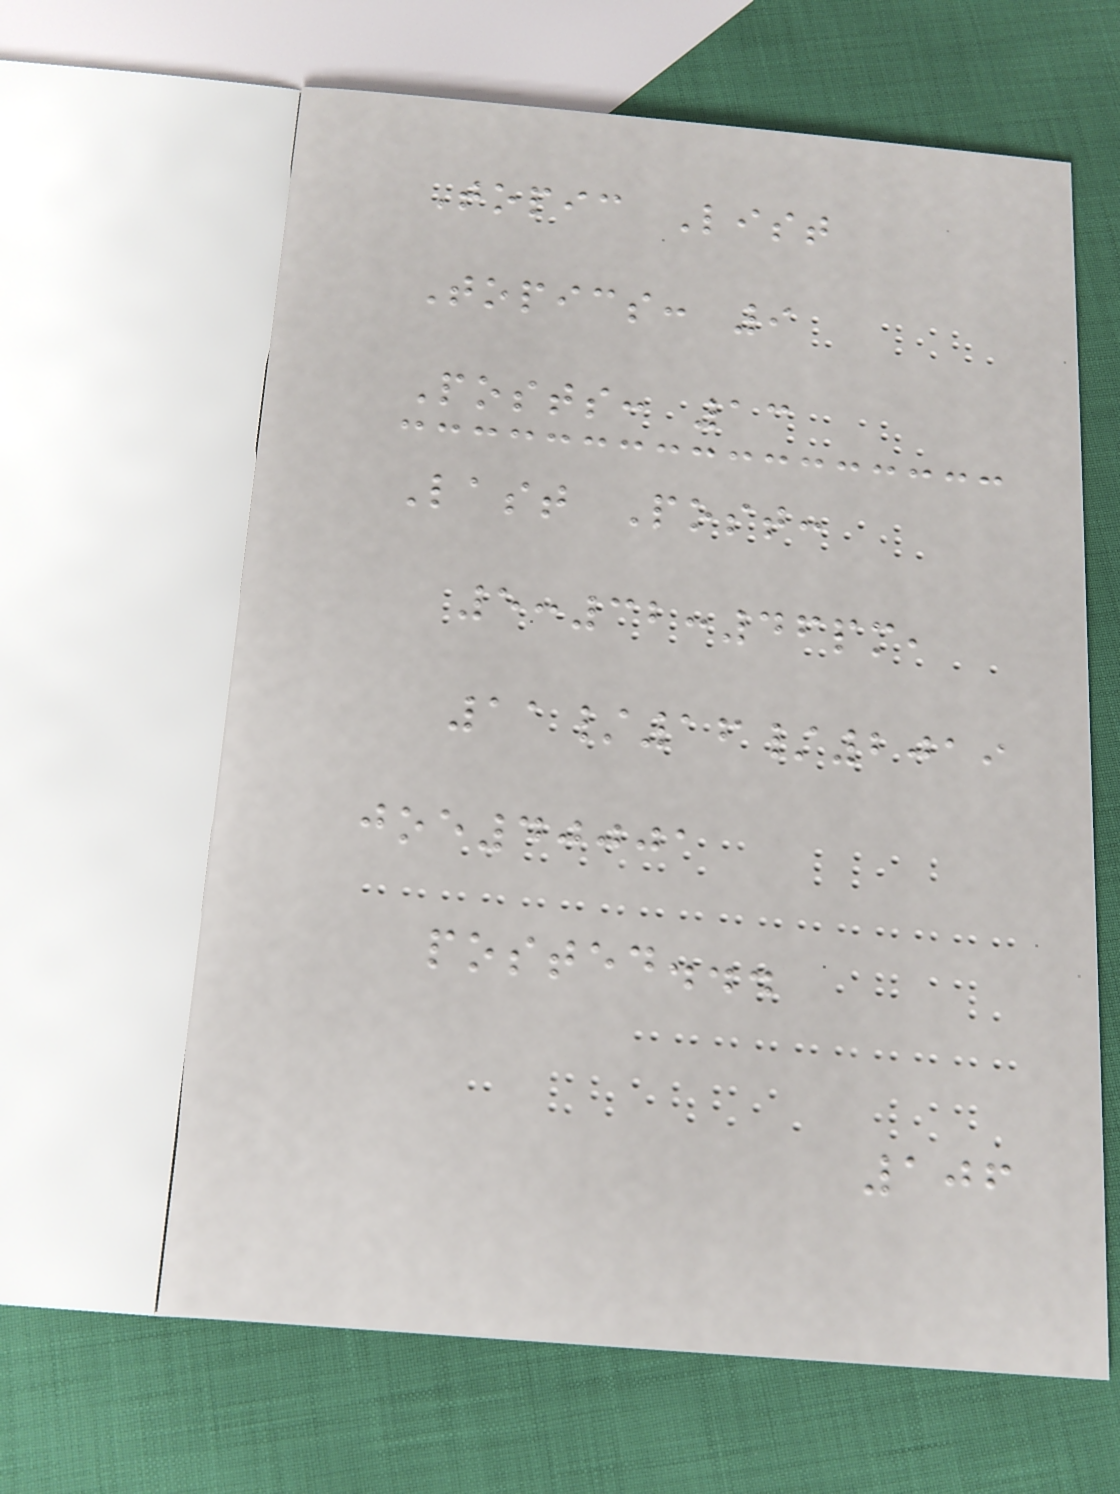Topic List
Topics: 9
Posts: 13
Last Post:
5:32:46pm,
11/16/2019
joe40001
posted...
106
